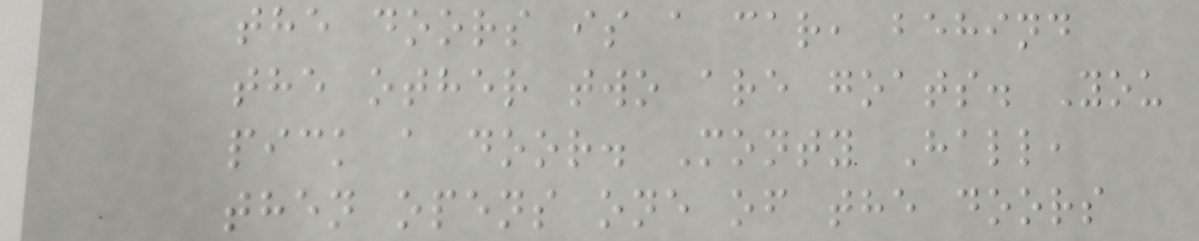the doors is a car, behind
the other two are goats. You
pick a door. Monty Hall,
then opens one of the doors
